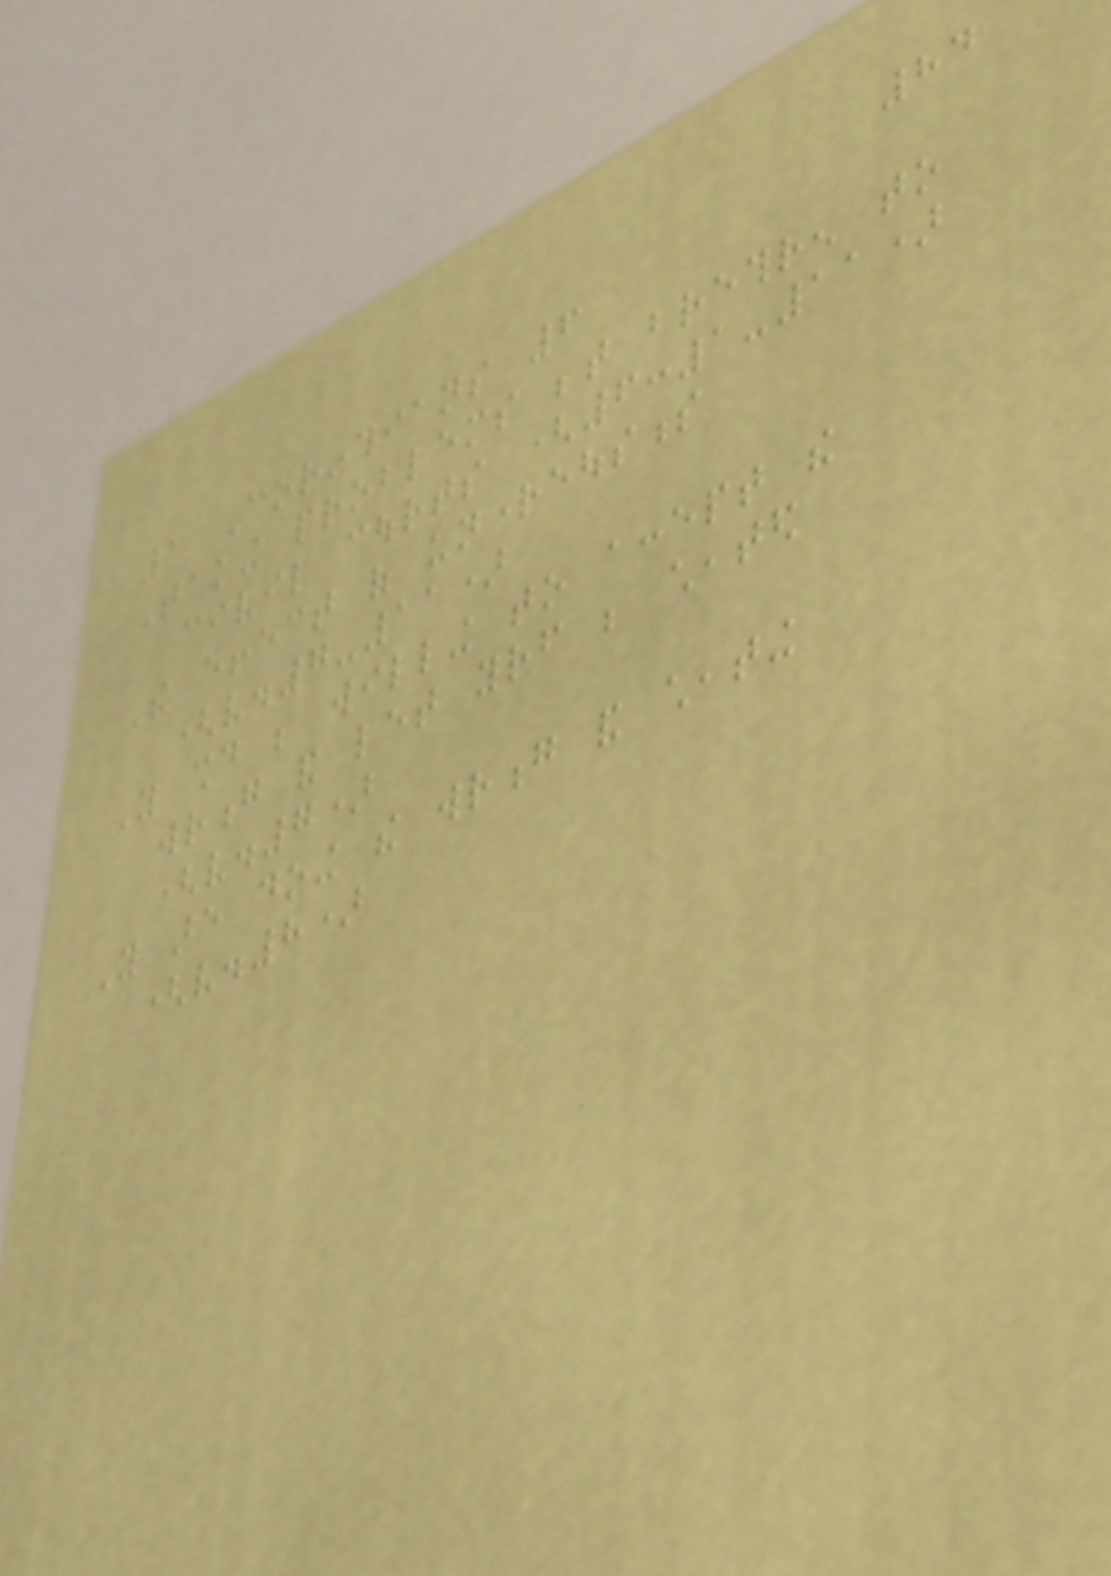84
1 Corinthians 6
Taking problems between brethren to
civil courts (6:1-11)
The effect of unrighteousness
(v.7-11)
You should be willing to accept the
wrong and let yourself be cheated
(v.7)
You are doing the wrong and cheating
(v.8)
